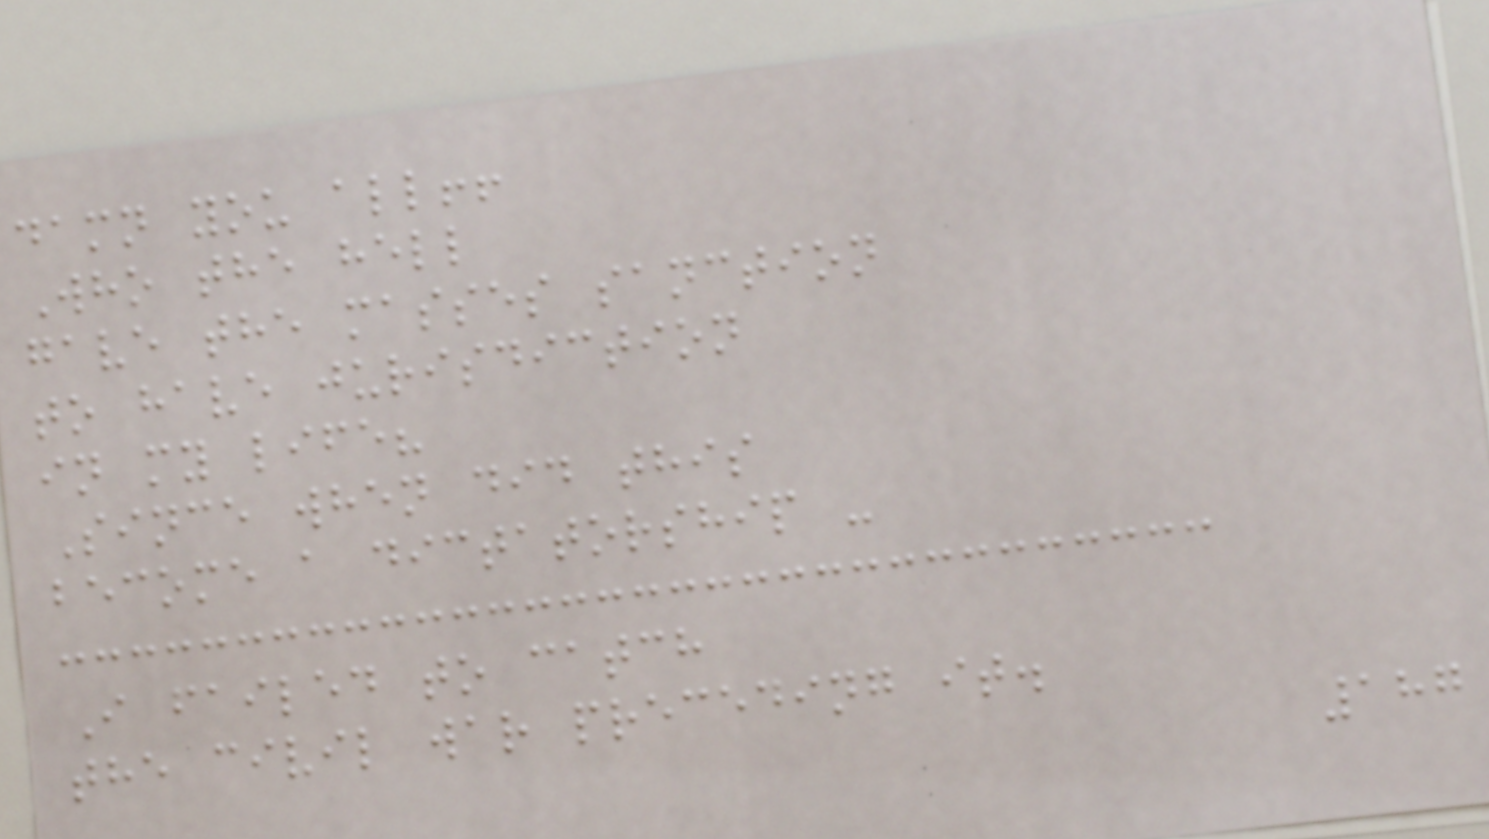damn you all!!
Who the hell
gave the masses sanction
to have jurisdiction
in my life?
Since when did this
become a dictatorship -
I failed to catch
the civil war preceding it.
187
